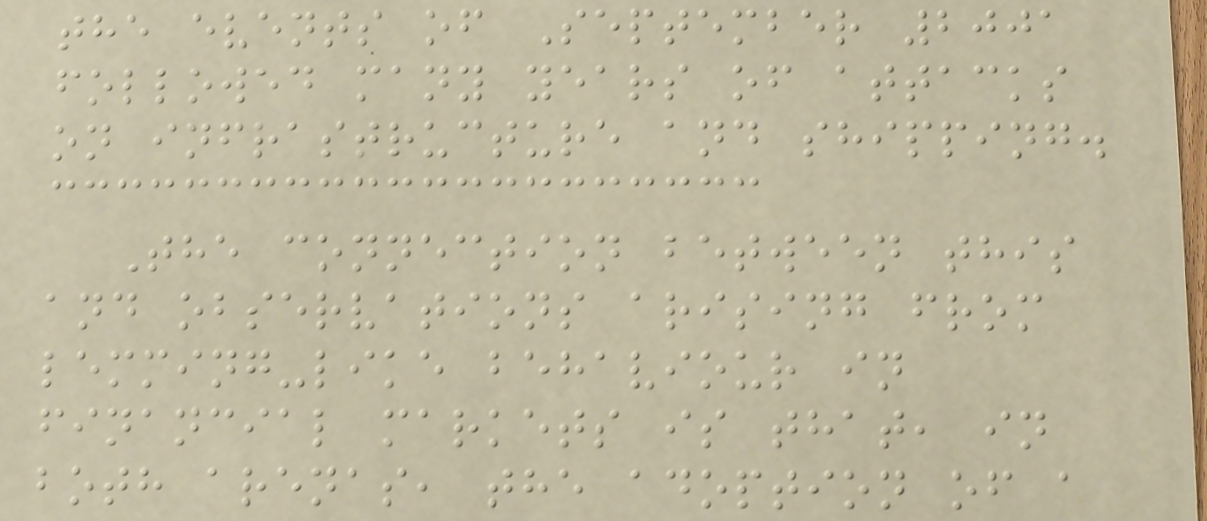the events of September 2001
followed many years of attacks
on infrastructure and shipping.
The connection between this
and observations arising from
lemming-like behaviour in
financial markets is that, in
both arenas, the adoption of a
